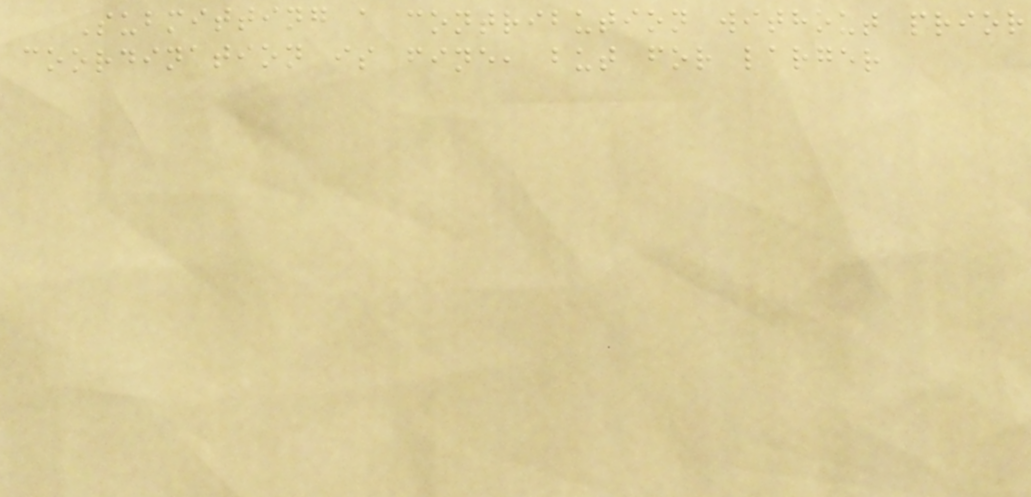Submitting a contribution without prior
coordination is fine, but for larger
